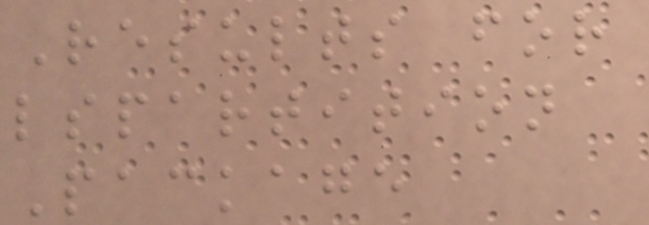Results for
lspartition
Package
